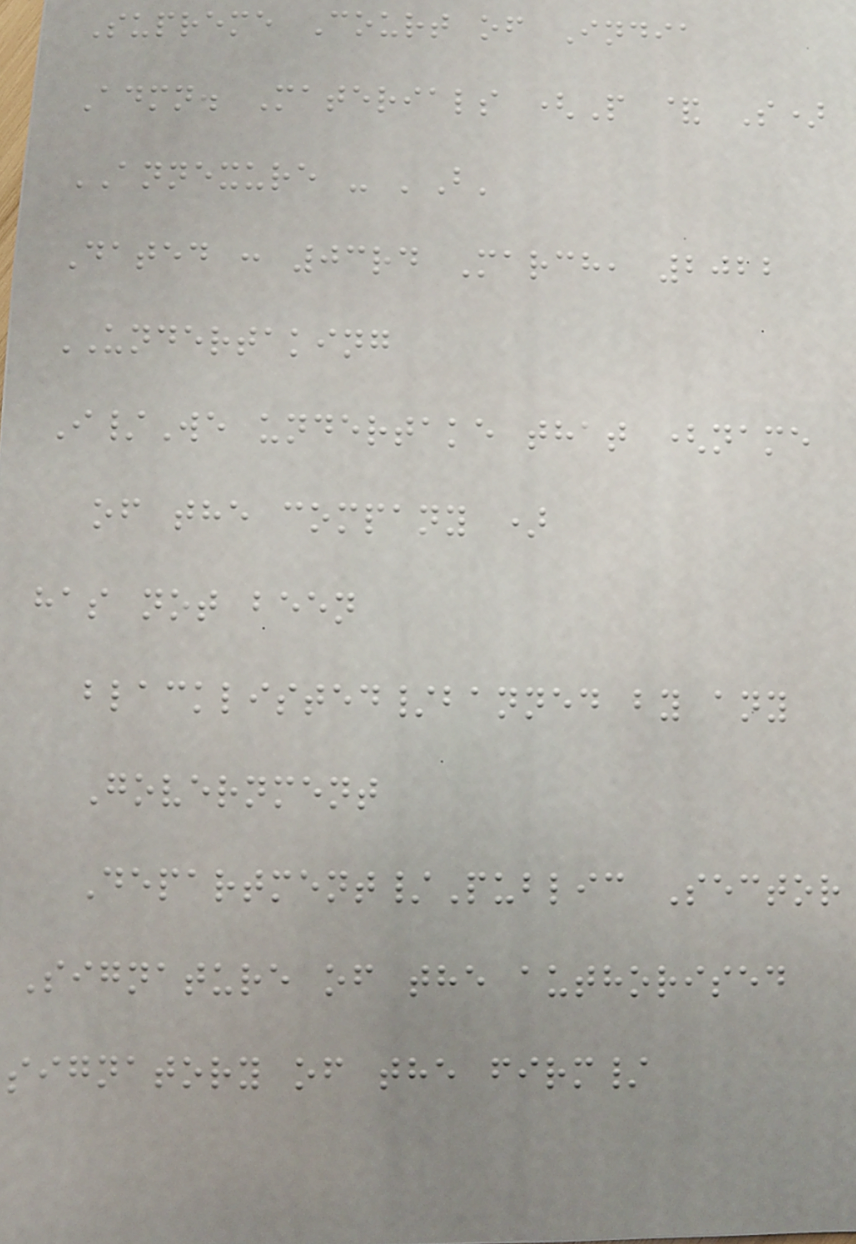Supreme Court of India
Admn. Materials (P & S)
ANNEXURE - 'B'
Dated : 03rd March, 2022
UNDERTAKING
I/We undertake that (name
of the company )
has not been
blacklisted/banned by any
Government
Department/Public Sector
Signature of the authorised
signatory of the firm/
